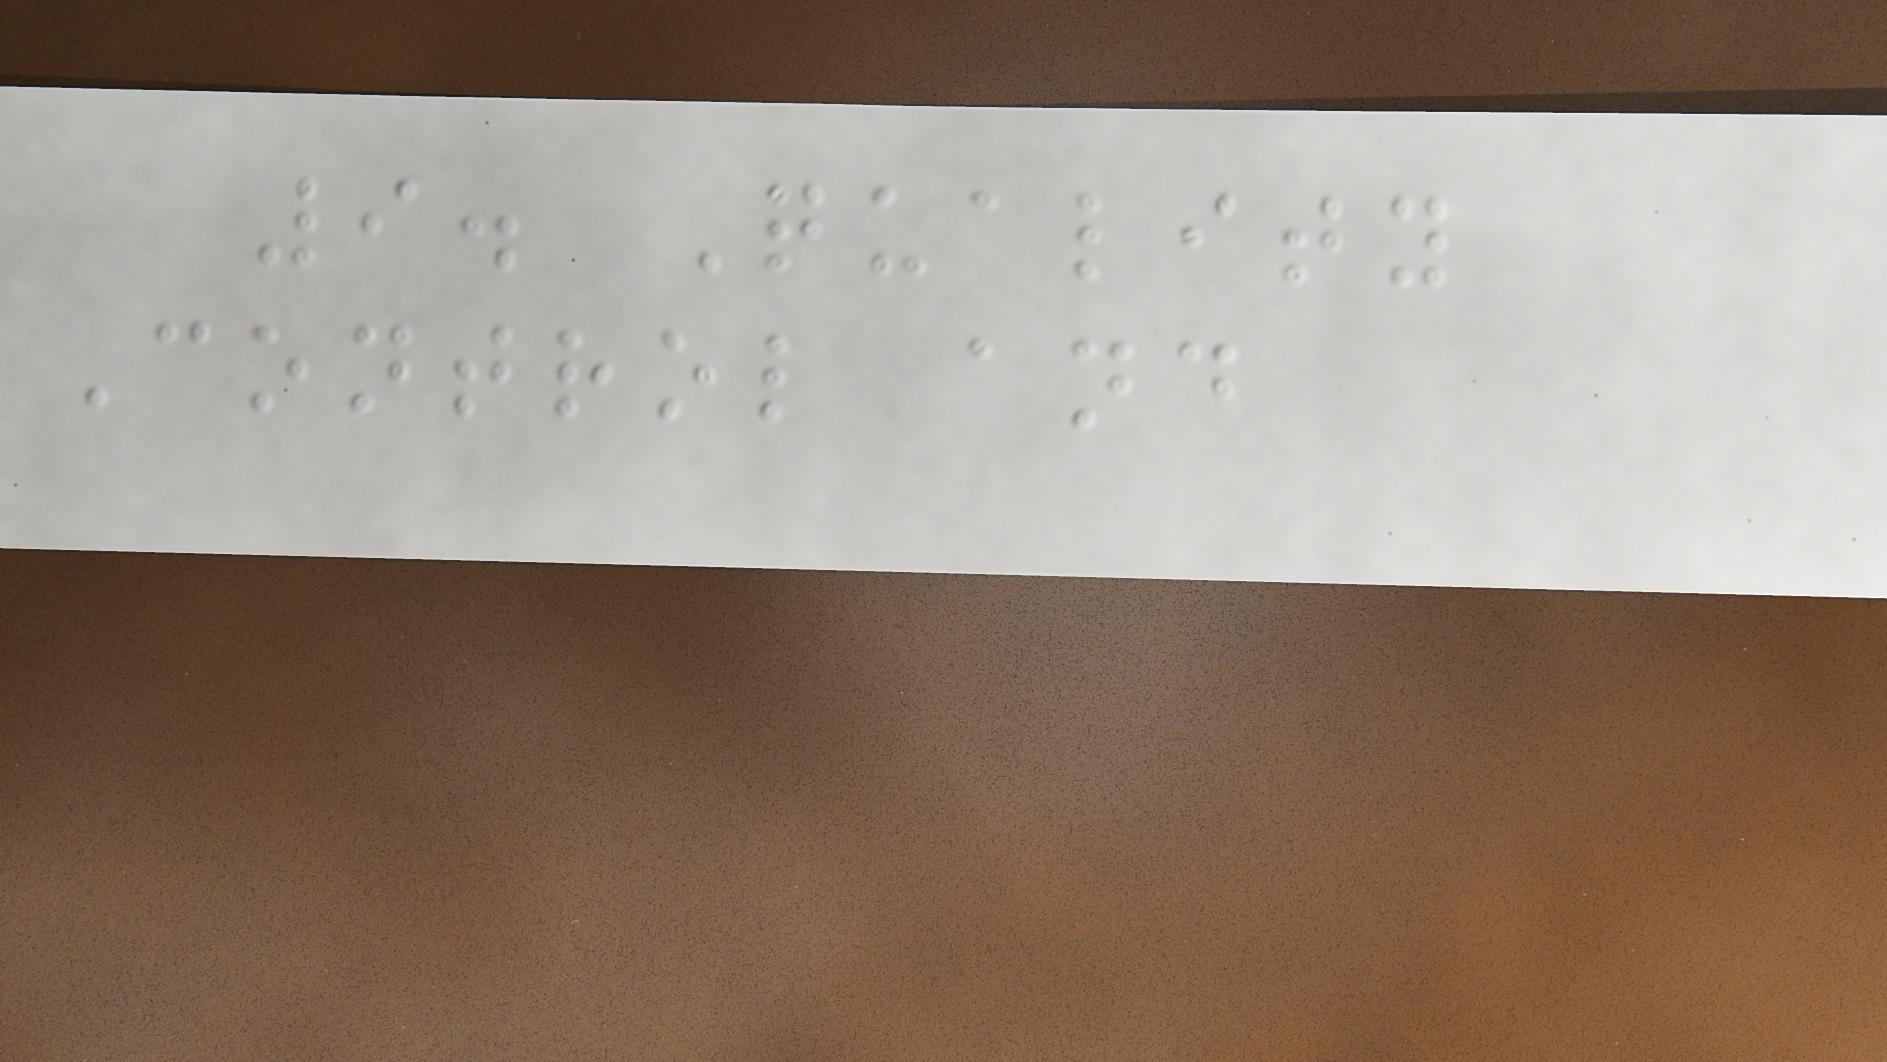9. Quality
Control and
